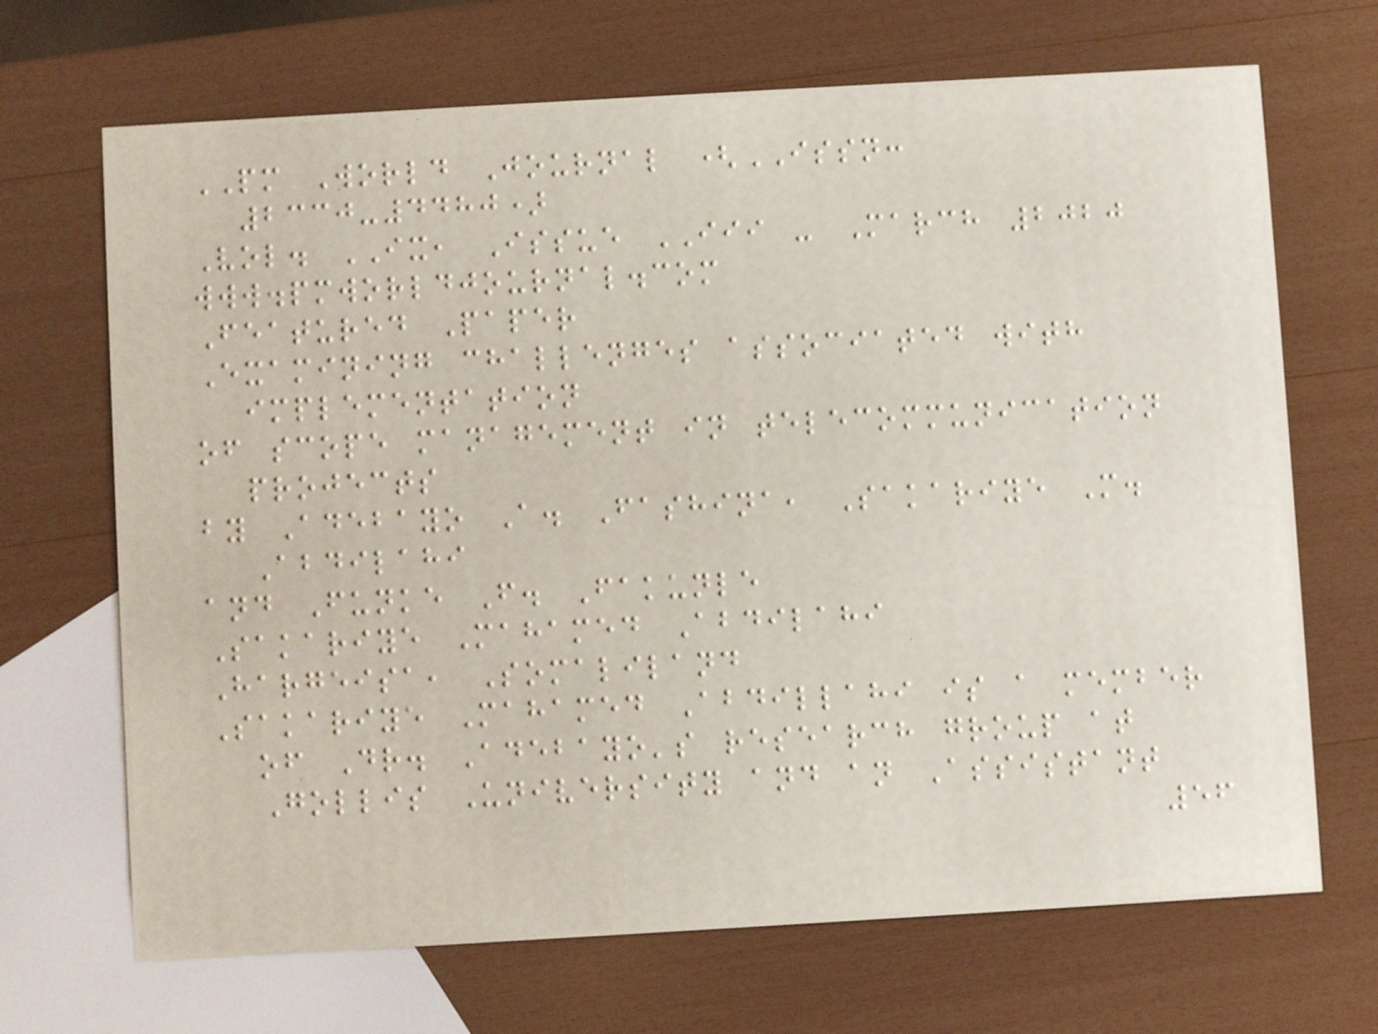PM World Journal (ISSN:
2330-4480)
Vol. IX, Issue III - March 2020
www.pmworldjournal.com
Featured Paper
Examining challenges associated with
implementation
of scope management in telecommunication
projects
by Adebayo A. Fashina, Sakariye M.
Abdilahi
and Funke F. Fakunle
Sakariye Mahamed Abdilahi
Hargeisa, Somaliland
Sakariye Mahamed Abdillahi is a member
of Dr. Adebayo's research group at
Gollis University and an Assistant
56
